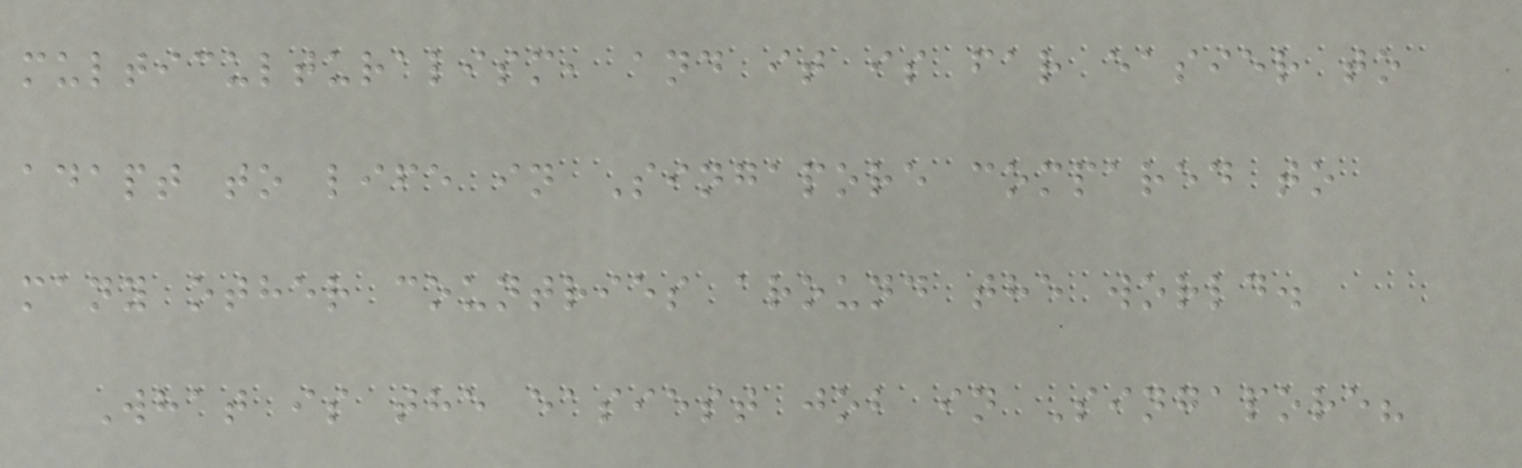multiculturalism, and it is far easier to
adapt to life in Singapore compared to
many other countries around the world.
What is the easiest job in Singapore?
